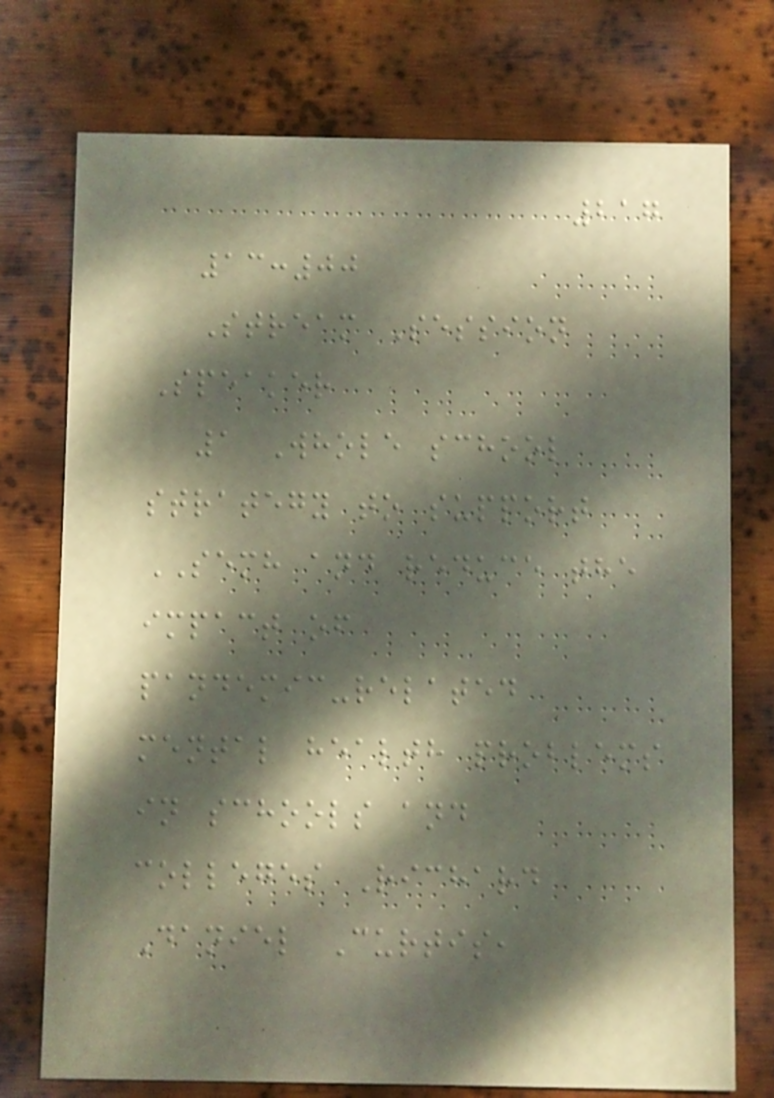217
13:00
Stream Session
Speaker
1 Whole school
strategy to support
SEMH and reduce the
impact of
pandemic-related
mental health problems
in schools and
colleges Richard
Daniel Curtis,
